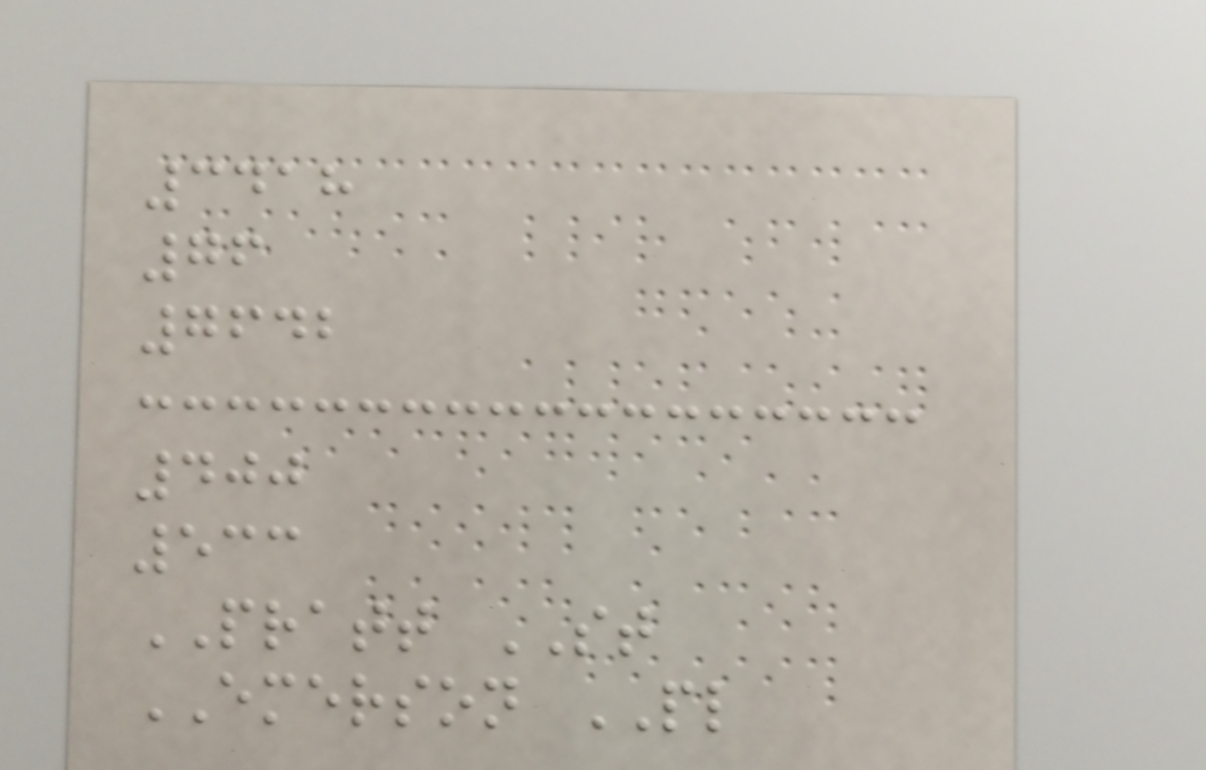3418
76
7642
400
533
PRATT ST
EMERSON PL
